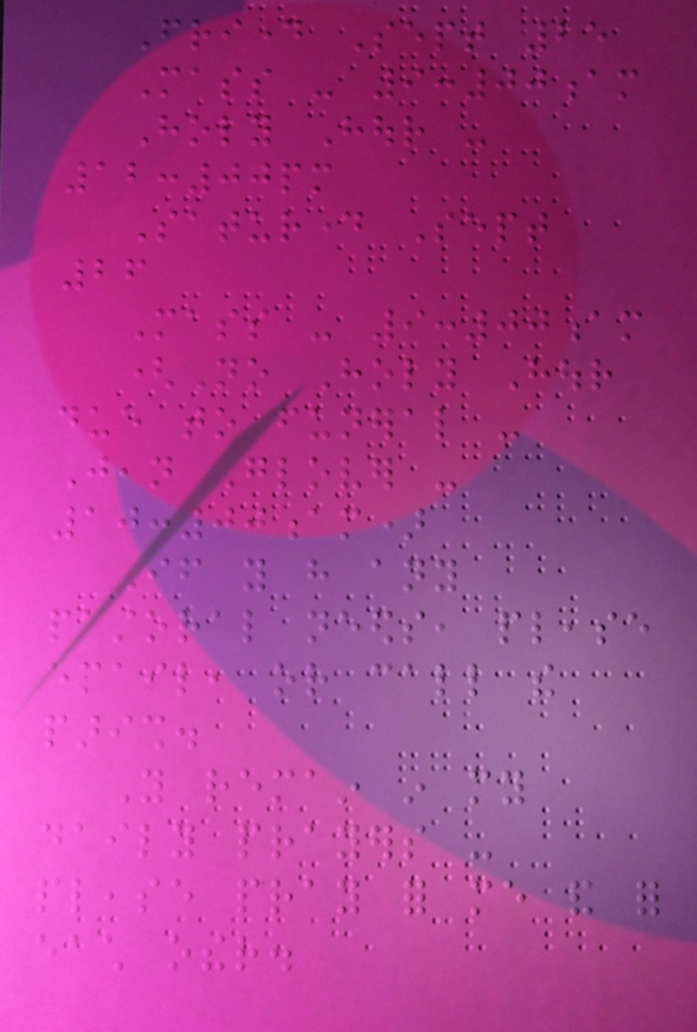Friday Sept 25
Mass - 9:00am
Holy Hour -
12:00pm
Saturday Sept
26
Mass - 9:00am
(No Holy Hour
due to funeral -
Jean Glover -
10:00am)
If you have any
pastoral needs, please
email, or call the
parish.
You remain in my
daily prayers -
please pray for me and for
each other.
